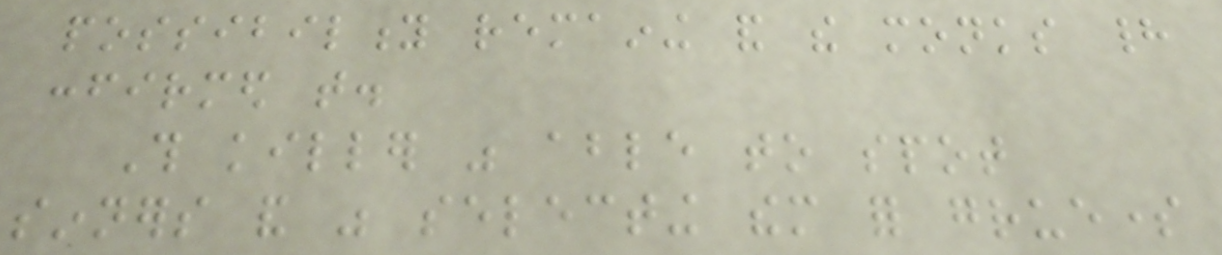possibility remaining and the monks had
confirmed that.
This killer was able to spot
sinners and was selecting them for gruesome
